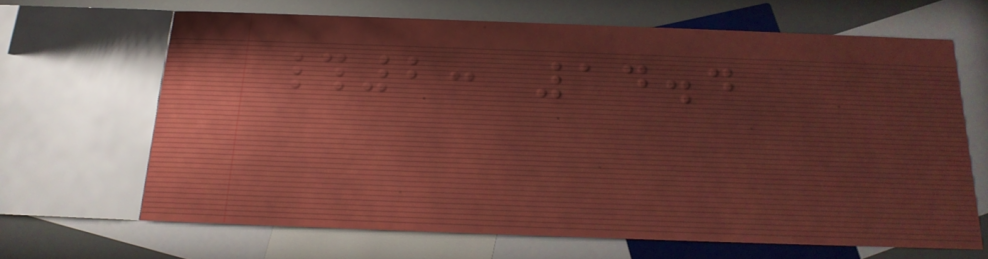#2: 14.4
